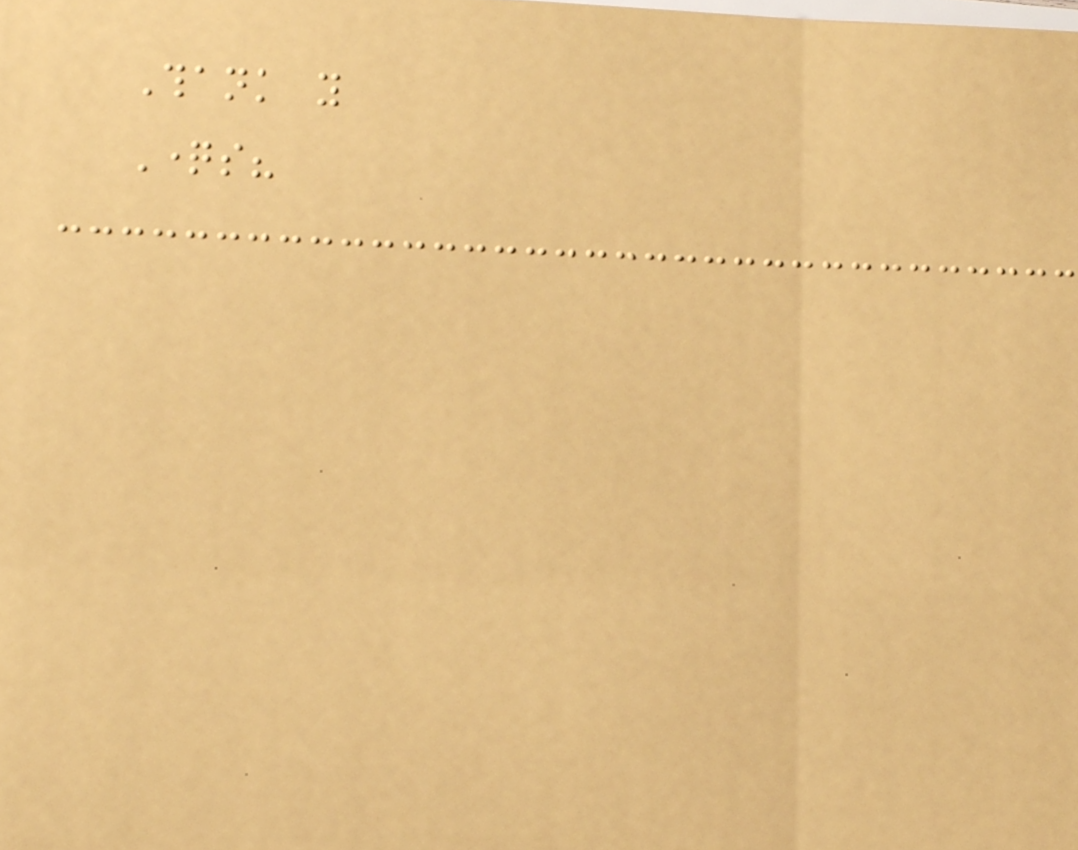Thank you
Questions?
